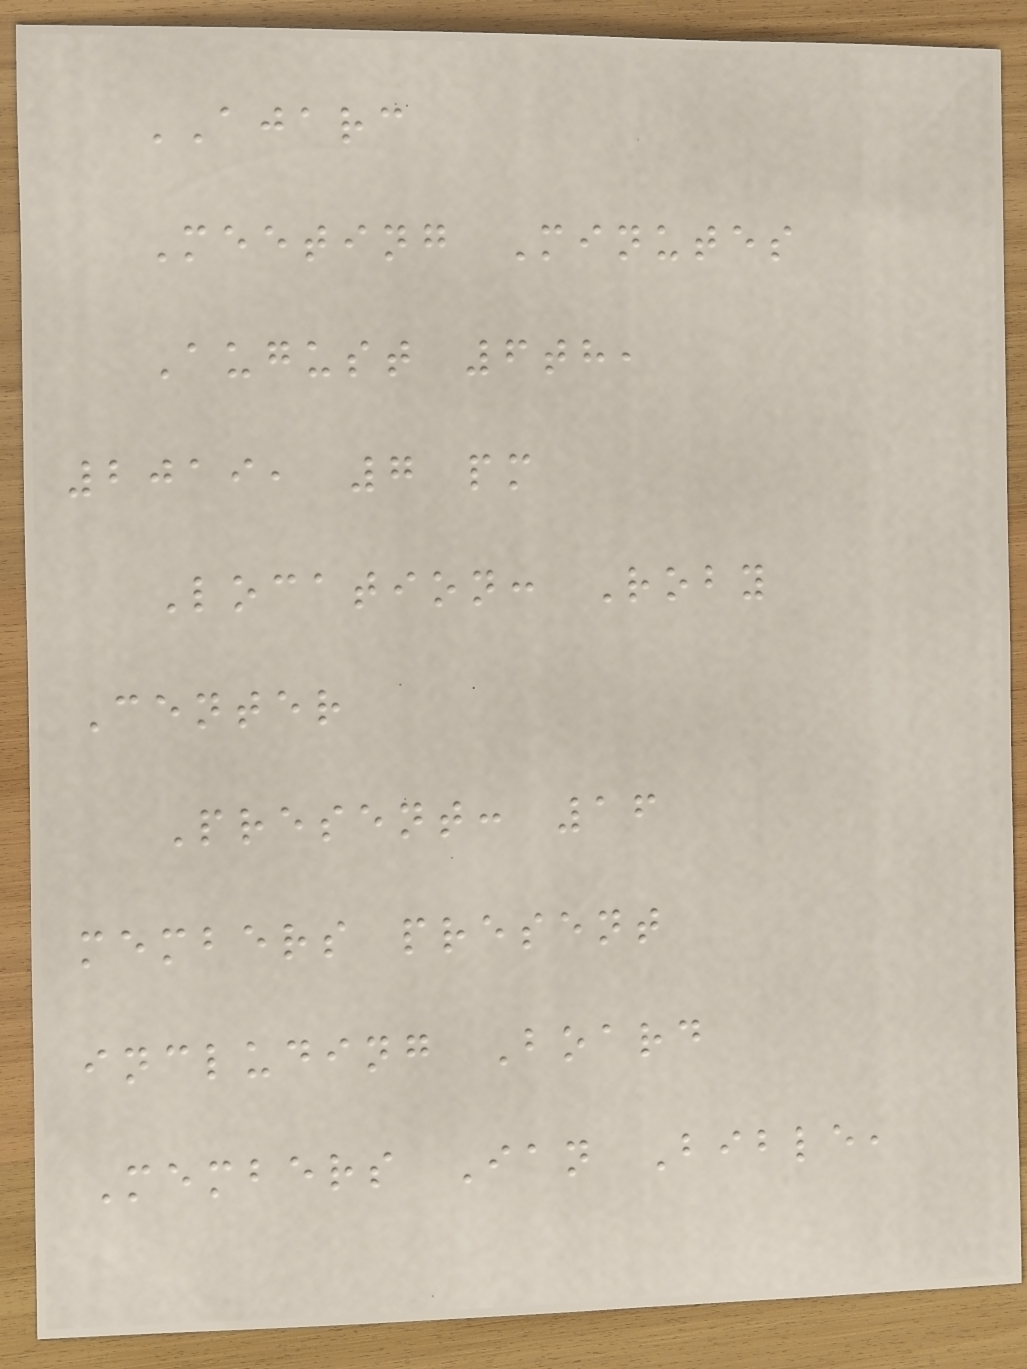AJARC
Meeting Minutes
August 6th,
2019, 7 pm
Location: Roby
Center
Present: 16
members present
including Board
Members Ian Bible,
